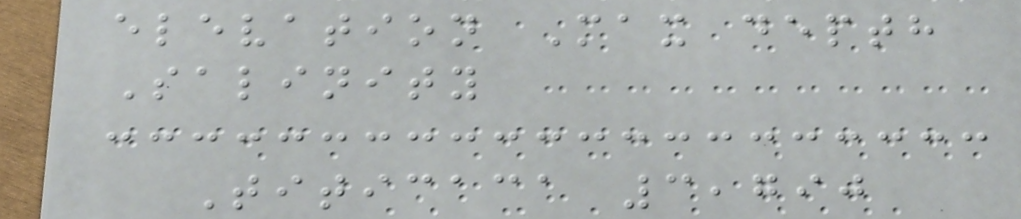elevation Max depth
Salinity
Titicaca 3,790
